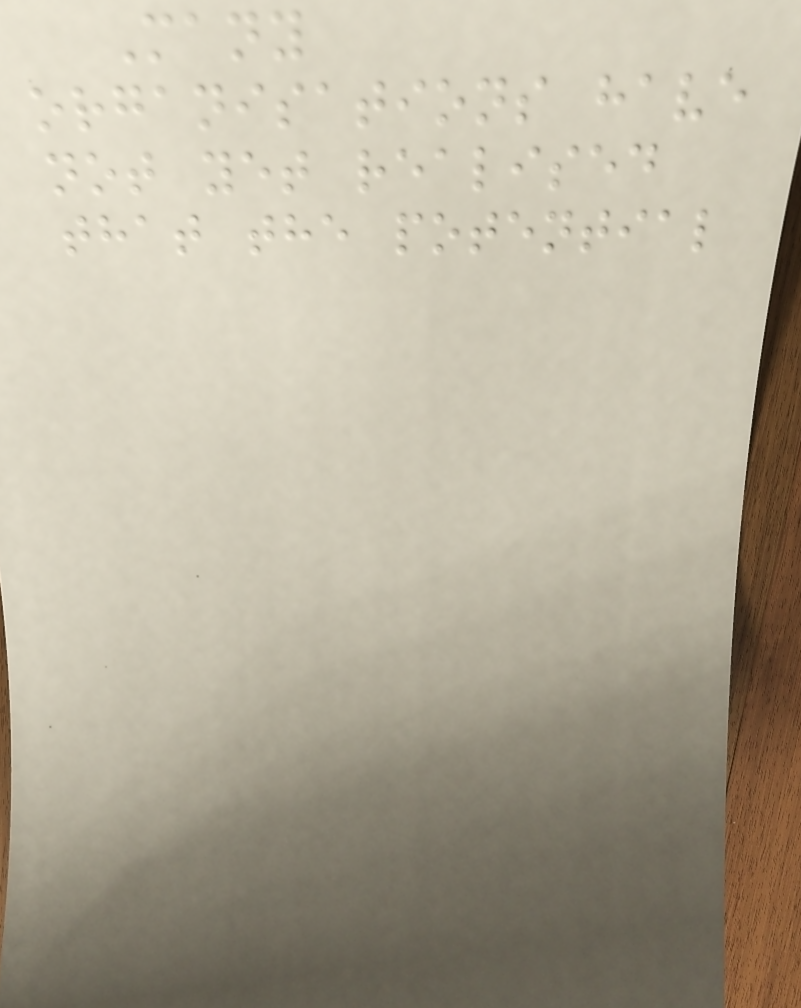Many
organisations have
not yet realised
that the potential
